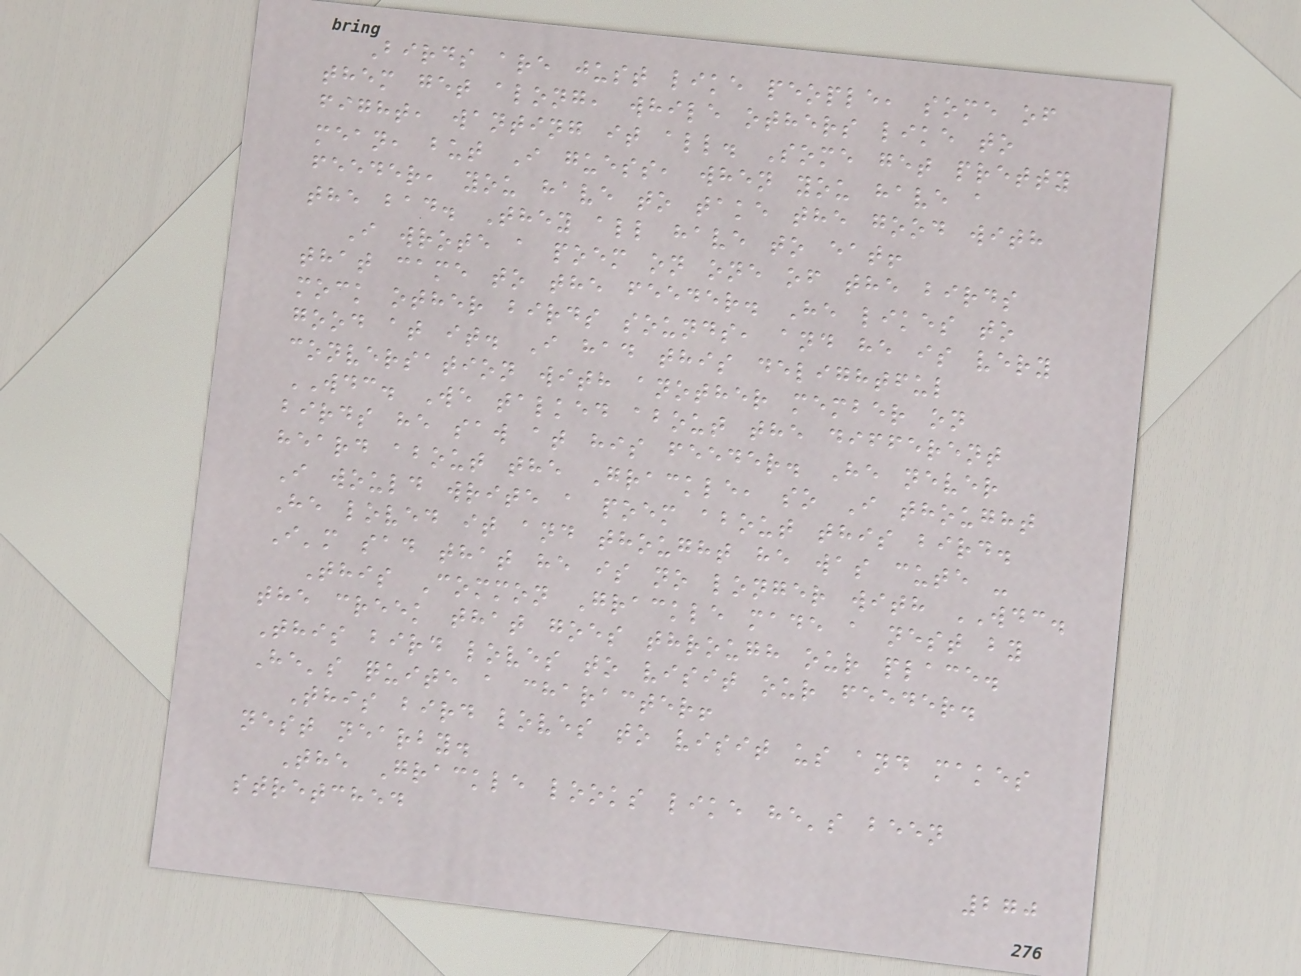Birds are just like people, some of
them get along, while others like to
fight, wanting it all. Some get pretty
mean, but I guess, when you have a
feeder, you have to take the good with
the bad. They all have to eat!
I wrote a poem on one of the birds
that came to the feeder. He likes to
mock other birds sounds, and he is very
good at it. I had this delightful
conversation with another member on
WDC. We talked about the different
birds he saw at his feeder. He never
heard about the Grackle, so I thought
I would write a poem about this bird.
He loved it and thought he was cute -
I'm sad that he is no longer with WDC.
This Common Grackle made a nest by
the creek that goes through our place.
This bird loves to visit our feeder.
He's quite a character!
This bird loves to visit us and makes
nest nearby.
The Grackle looks like he's been
stretched
270
